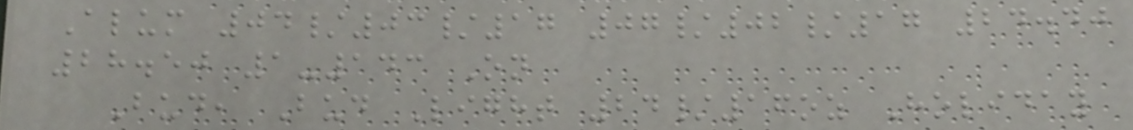Alum 04/03/17 07/02/17 24.40
28.50 1-143 On
Bud, Bud Light 24/16oz Holiday
